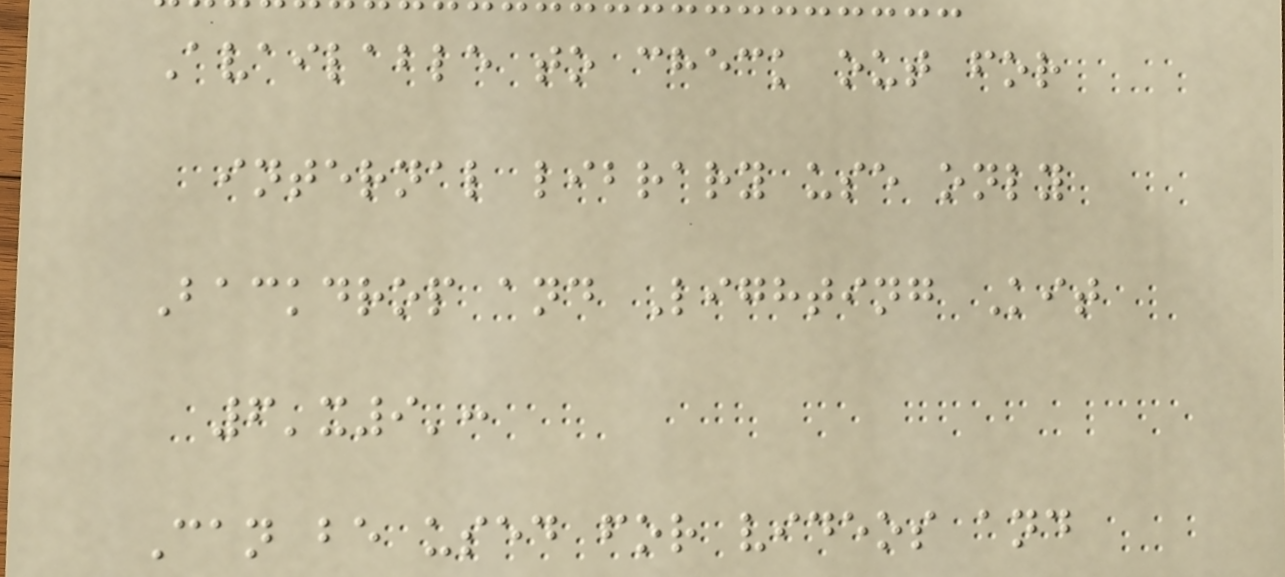Available to check out for
internal library use only
Backdrop and Lighting Kit
6'x9':
Can be used for videos and
